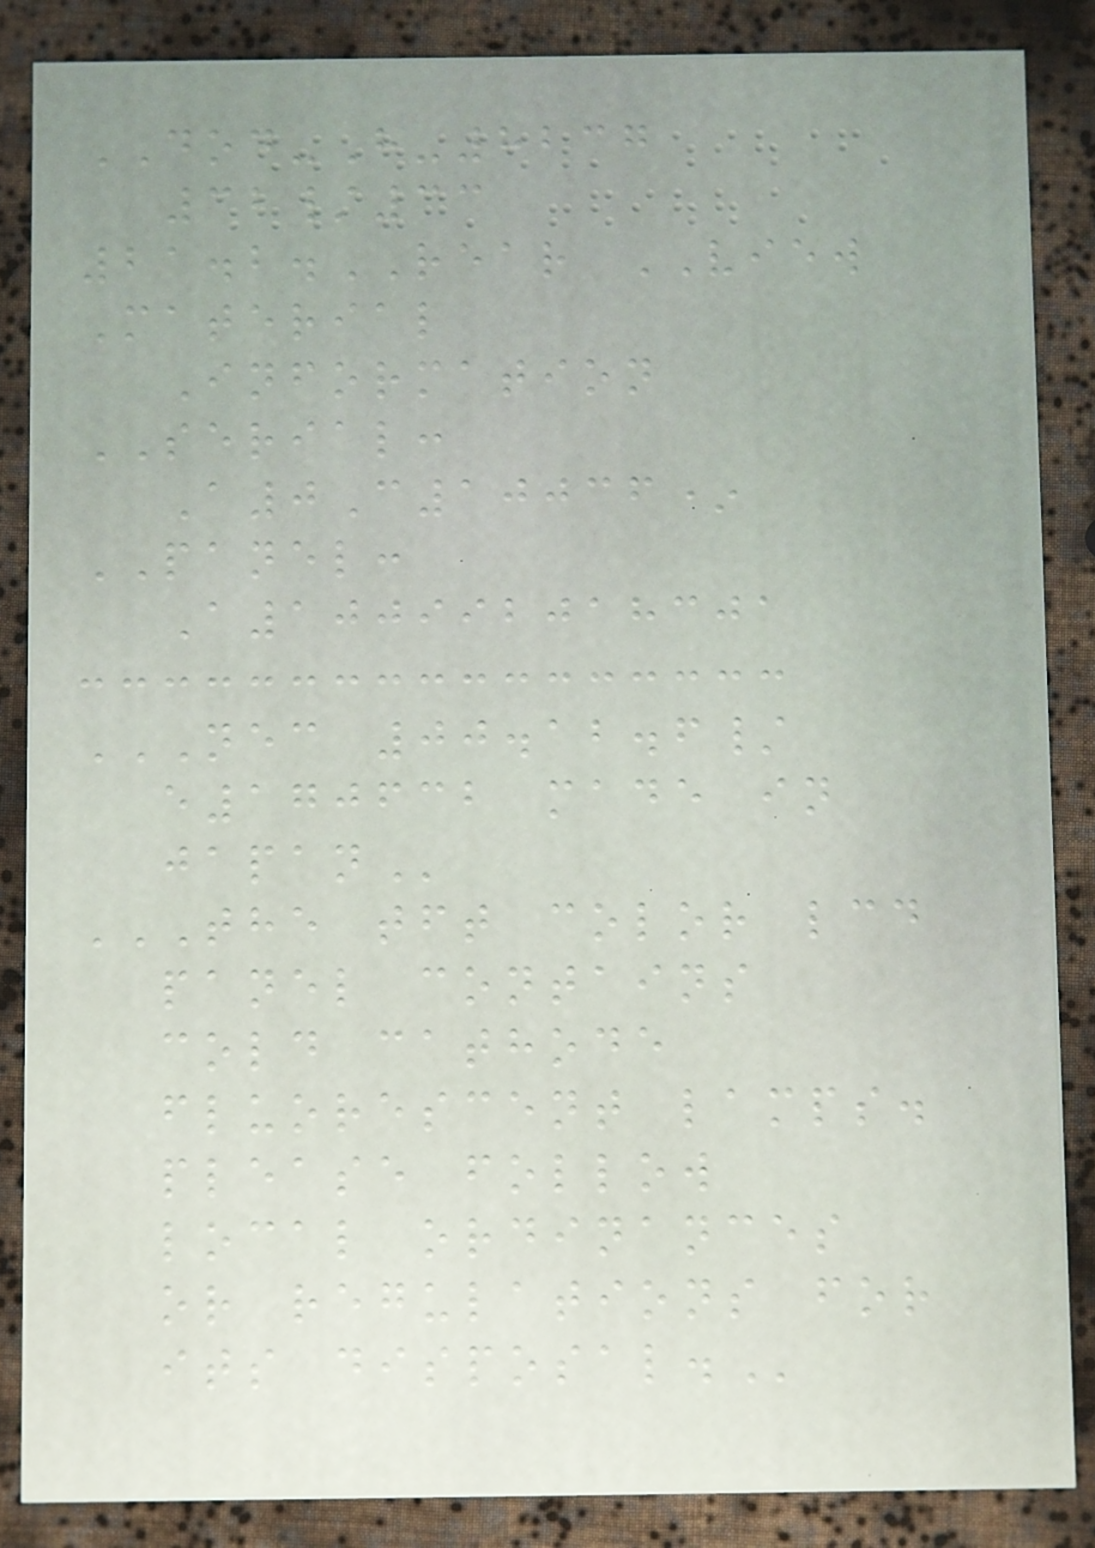DOD-H-8237
32/33
21.2.REAR VIEW
Material
Information
SERIAL:
A0C10036*
PANEL:
A100992018301
NEC 00.12.6/
E170632 MADE IN
JAPAN
THE TFT COLOR LCD
PANEL CONTAINS
COLD CATHODE
FLUORESCENT LAMPS.
PLEASE FOLLOW
LOCAL ORDINANCES
OR REGULATIONS FOR
ITS DISPOSAL.
